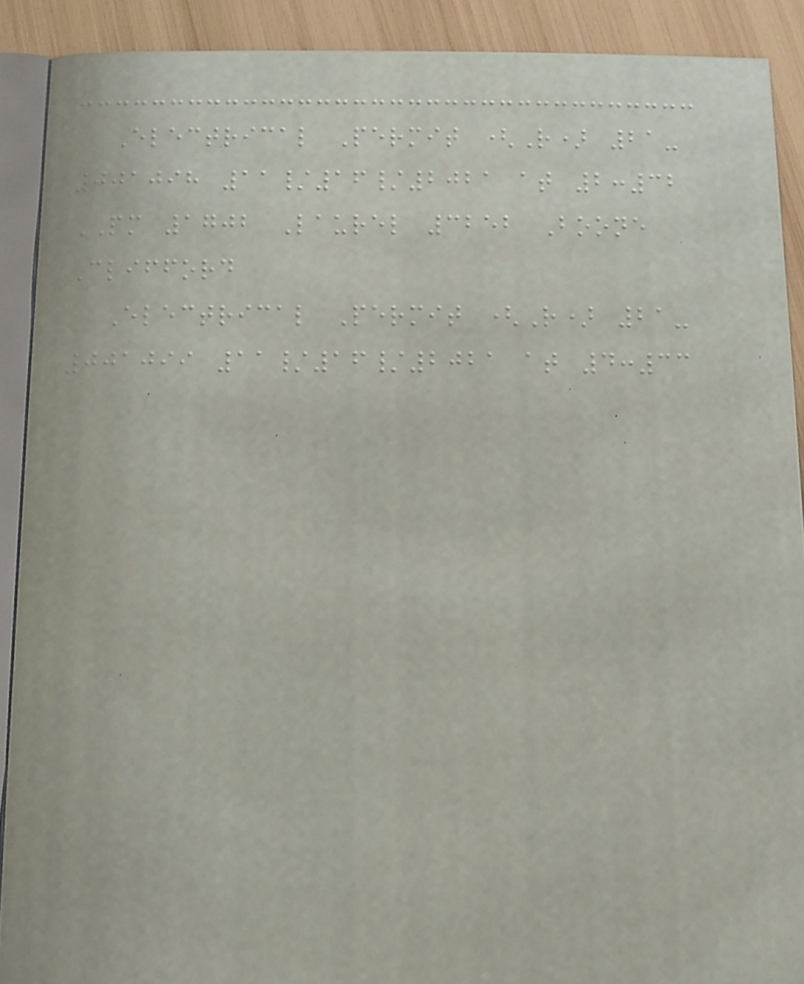Electrical Permit (R) 21-
001098 11/16/2021 at 2:32
PM 1702 Laurel 3252 Boone
Clifford
Electrical Permit (R) 21-
001099 11/16/2021 at 4:33
